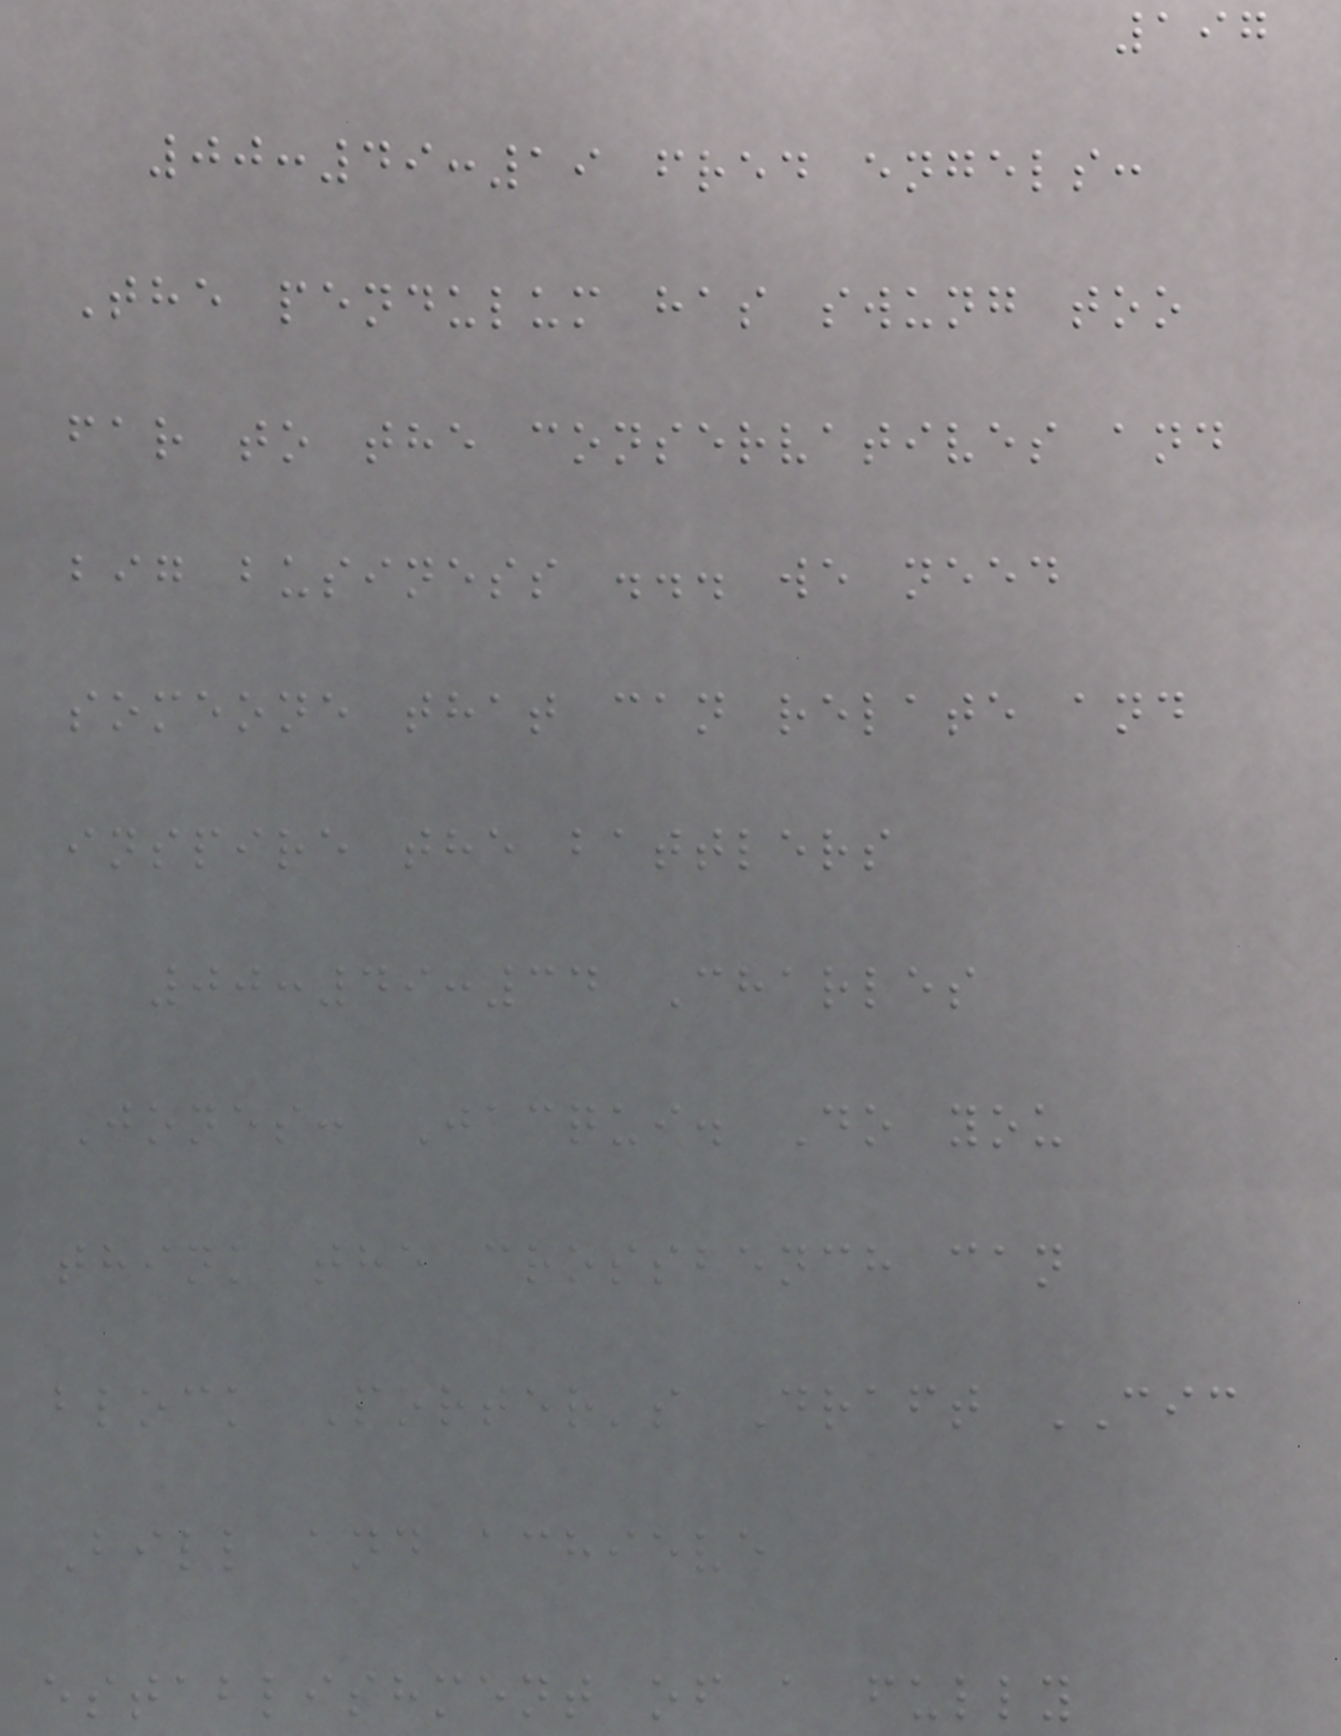197
00:49:19 fred engels:
The pendulum has swung too
far to the conservatives and
big business ... we need
someone that can relate and
inspire the battlers
00:49:34 Charles
Jones: Jacqui. Do you
think the crossbench can
block Porter's Draft CIC
Bill and achieve
establishment of a fully
